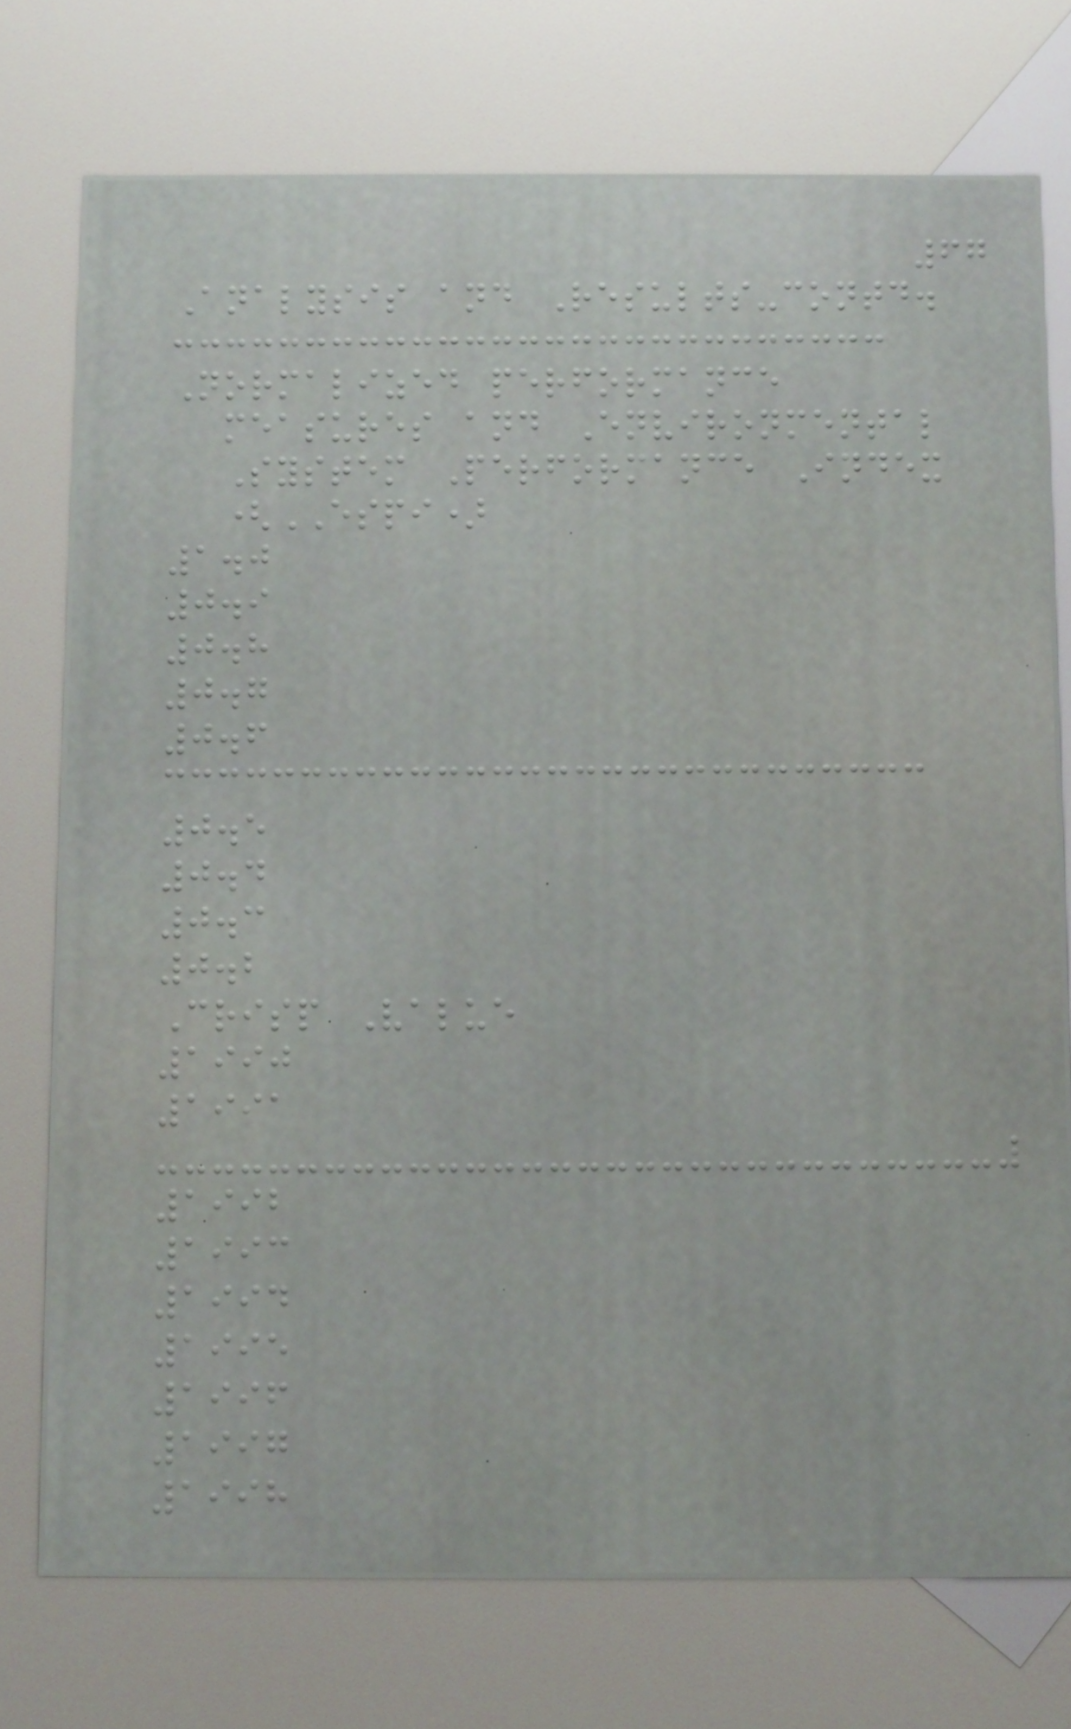67
Analysis and Results-contd.
Normalized performance
measures and Environmental
System Performance Index
(ESPI)
1.0
0.9
0.8
0.7
0.6
0.5
0.4
0.3
0.2
Crisp Value
1990
1991
1992
1993
1994
1995
1996
1997
1998
